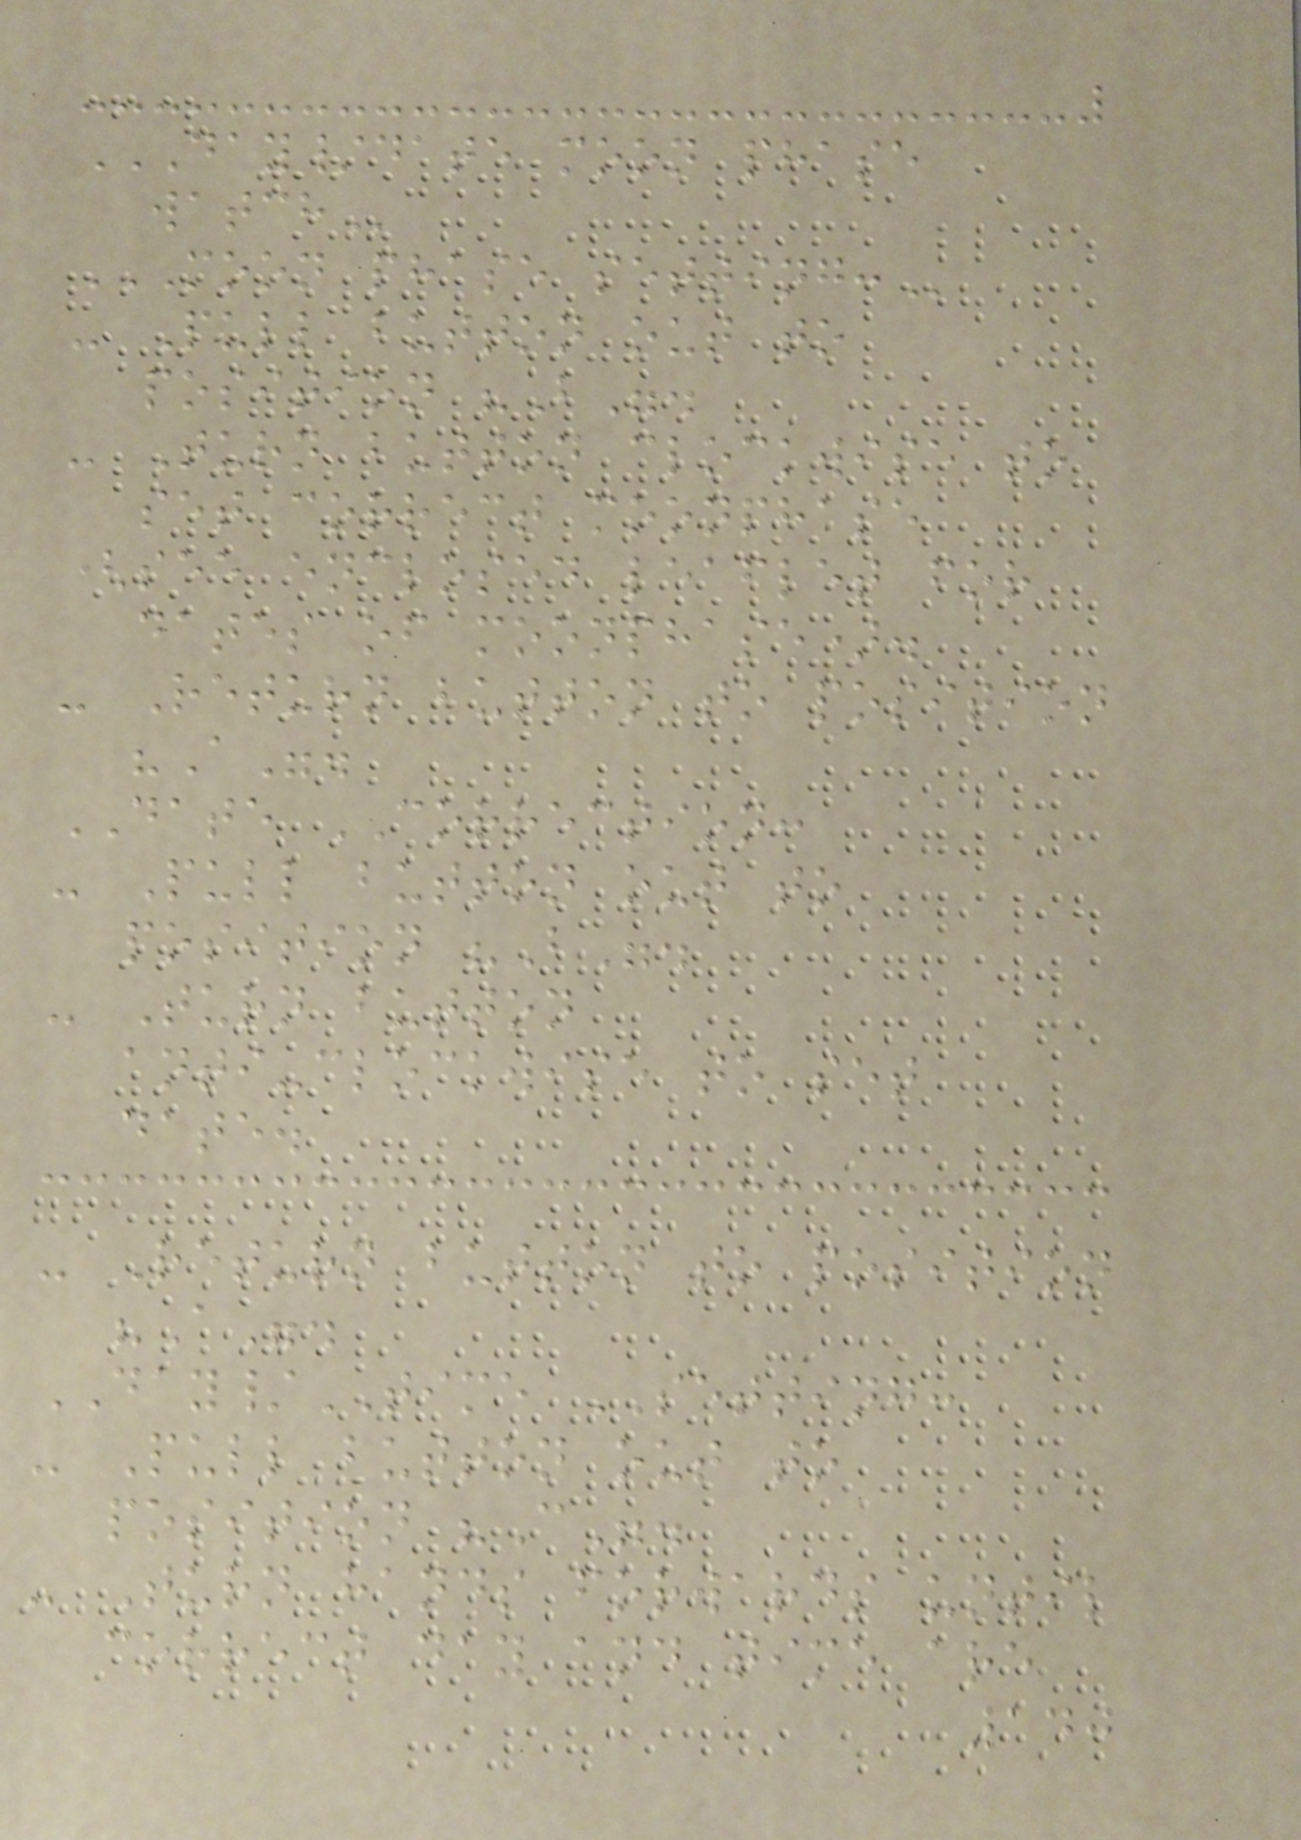DAY/DATE MOON PHASE
WATCH
MOON PHASE SETTING:
- Pull button out to
position "B".
- Turn button clockwise to
set correct moonphase
(see enclosed leaflet for
dates of moonphase).
- Return button to position
"A".
DATE CORRECTION:
- Pull button out to
position "B".
- Turn button
anti-clockwise to set
date.
- Return button to position
"A".
DAY/TIME SETTING:
- Pull button out to
position "C".
- Turn hands forwards until
correct day and time are
140
